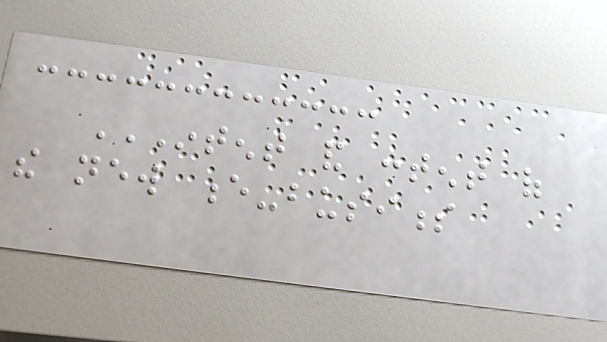INTENT AND CONTENT OF
THE NEW E-BUSINESS
